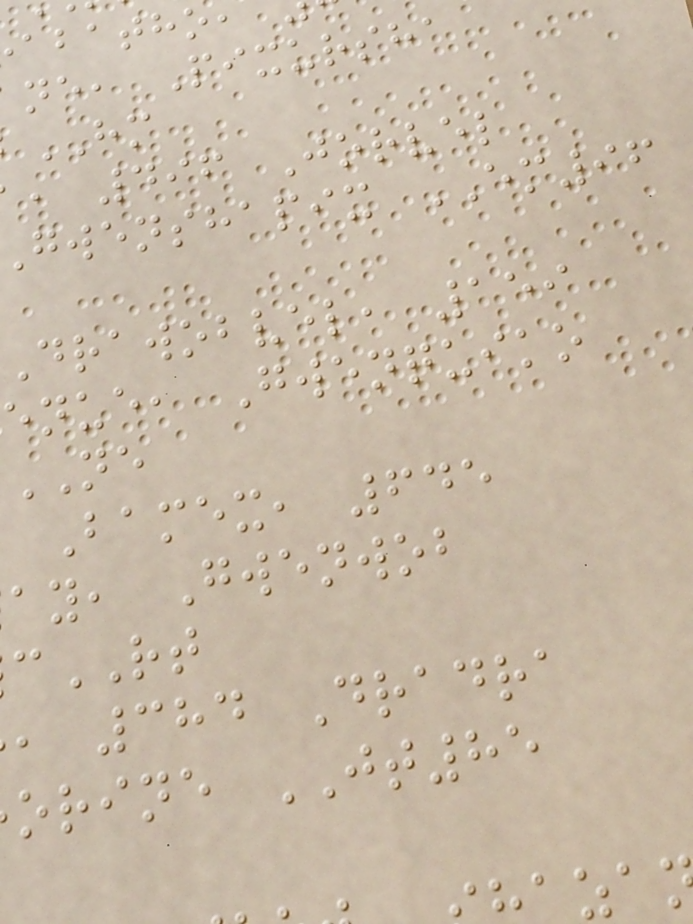ne, Pixursha
HM
, 496 Jorvel
gwenshapix EM96
Drawobvel, 159
enue, Gwenquiko
NE
Bamex, 645
ay, Gwenwob
RT
, 384 Dradra
orine JT85
